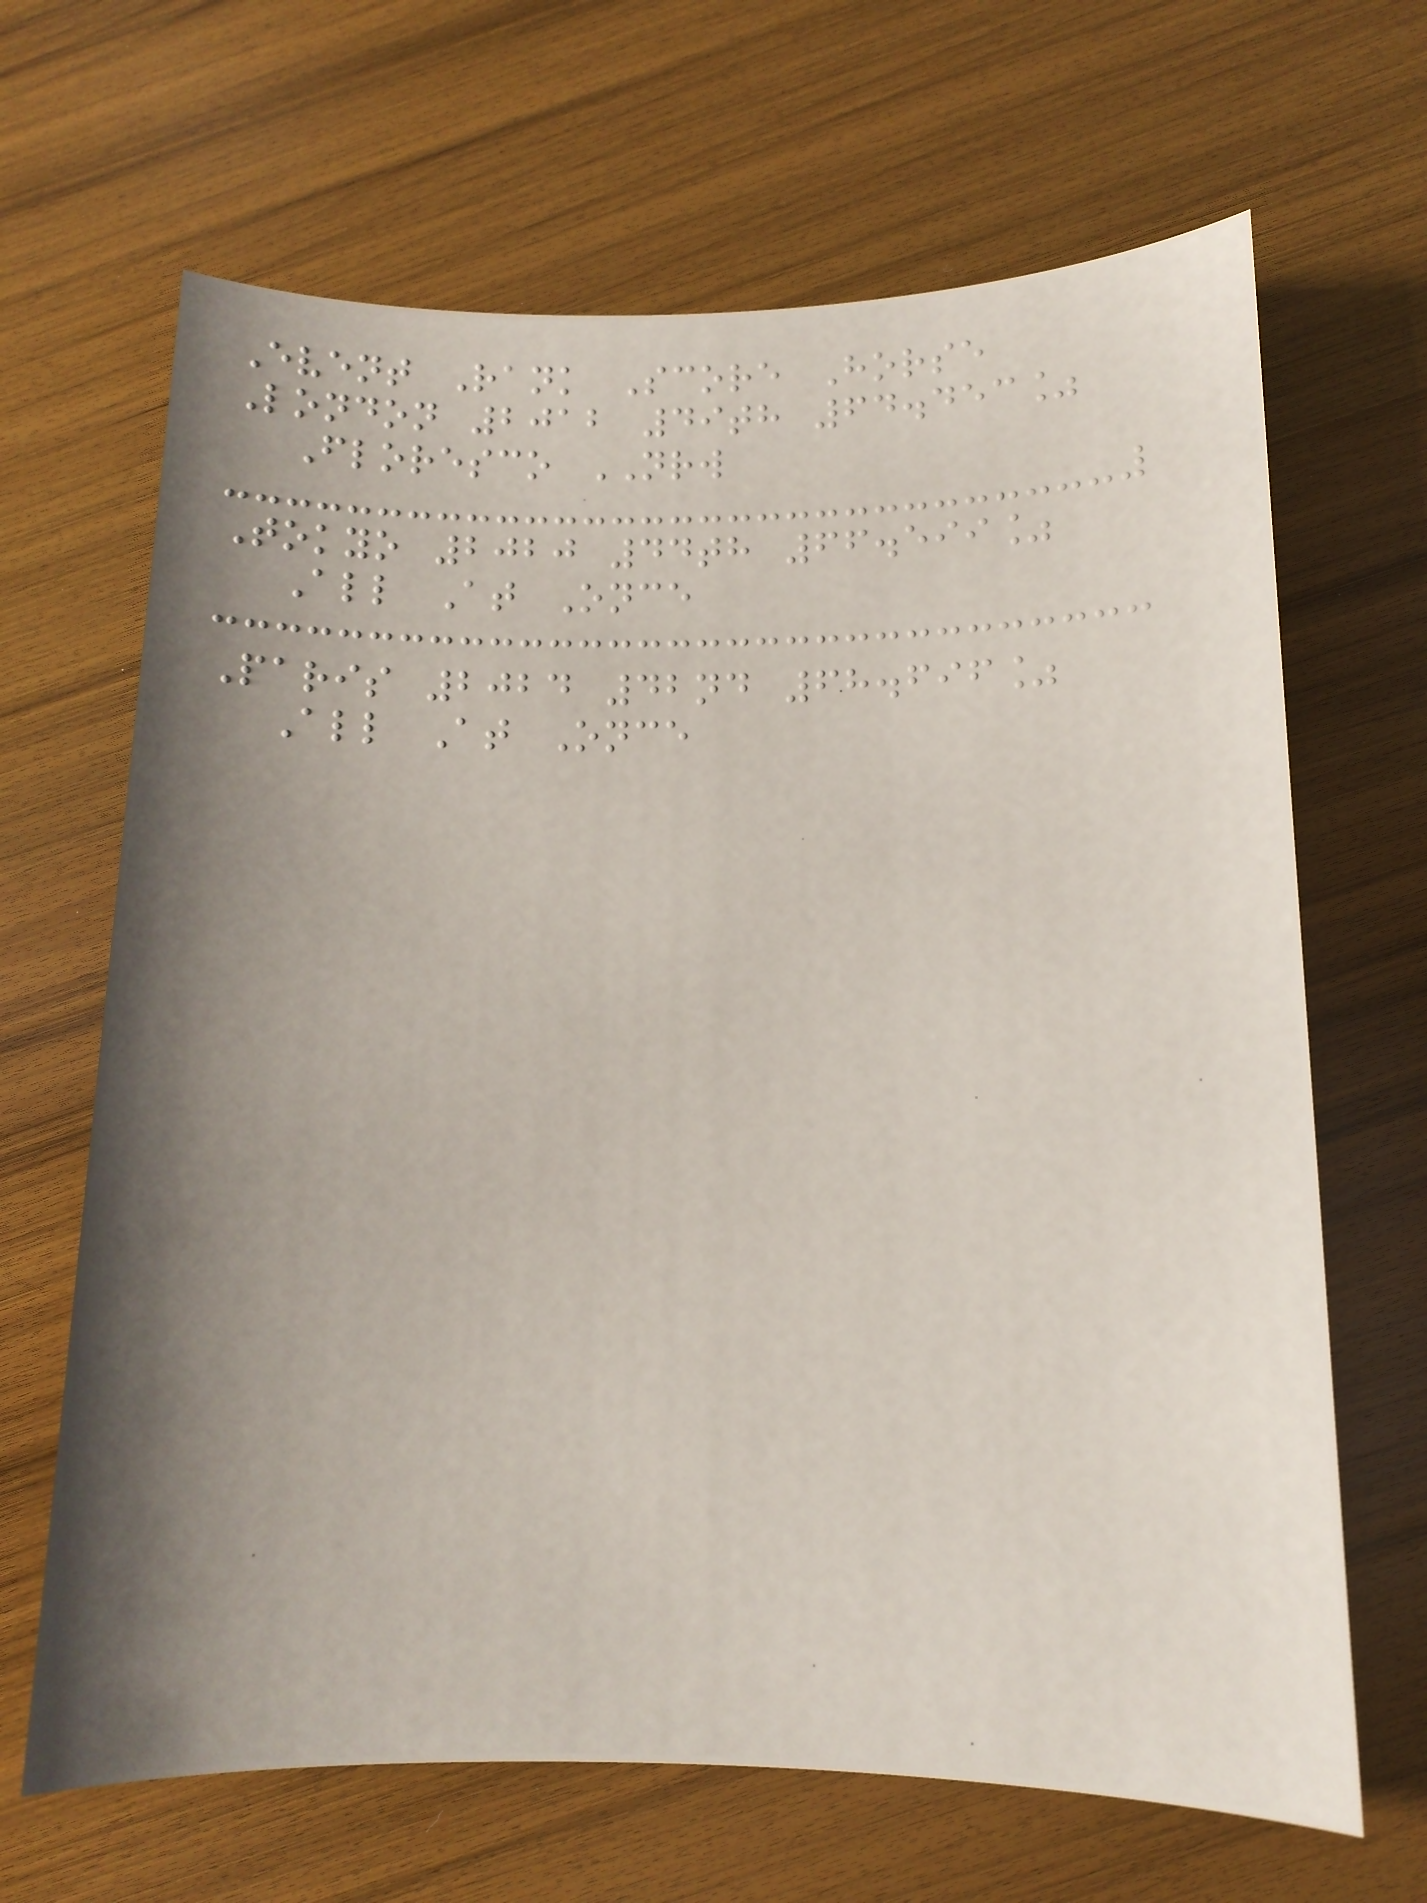Event Rank Score Horse
London 2012 49th 64.453%
Floresco NRW
Tokyo 2020 44th 66.599%
All At Once
Paris 2024 42nd 68.696%
All At Once
